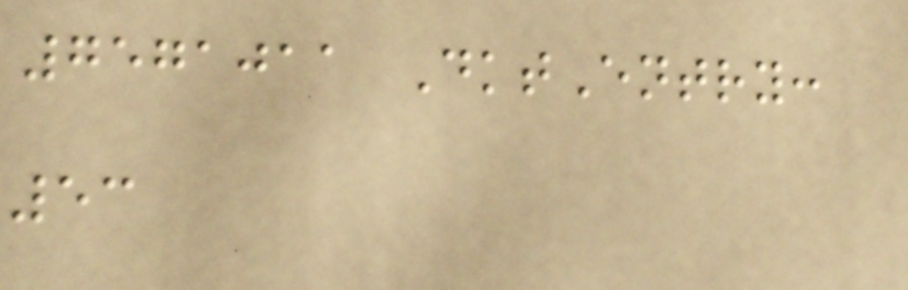7571011 DktEntry:
53
